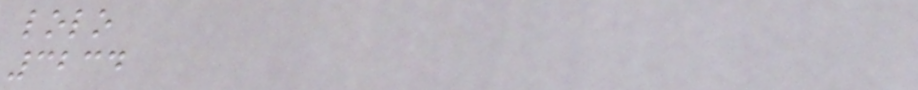lolo
3234
